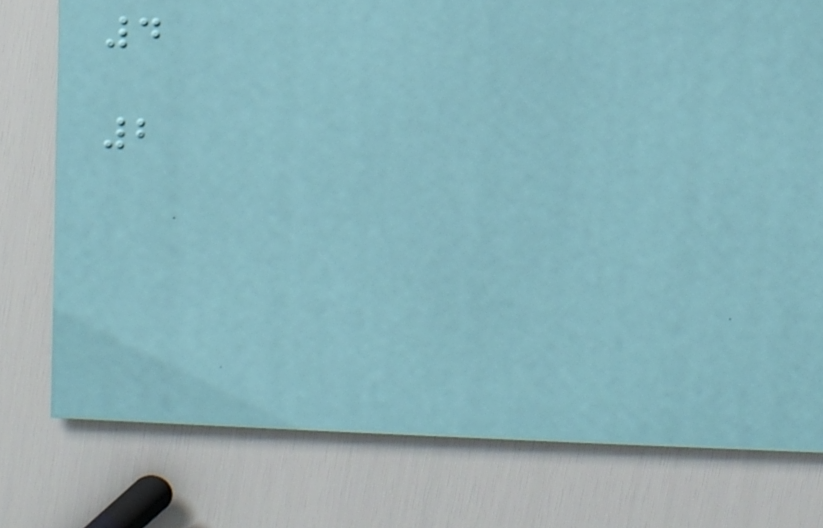4
2
